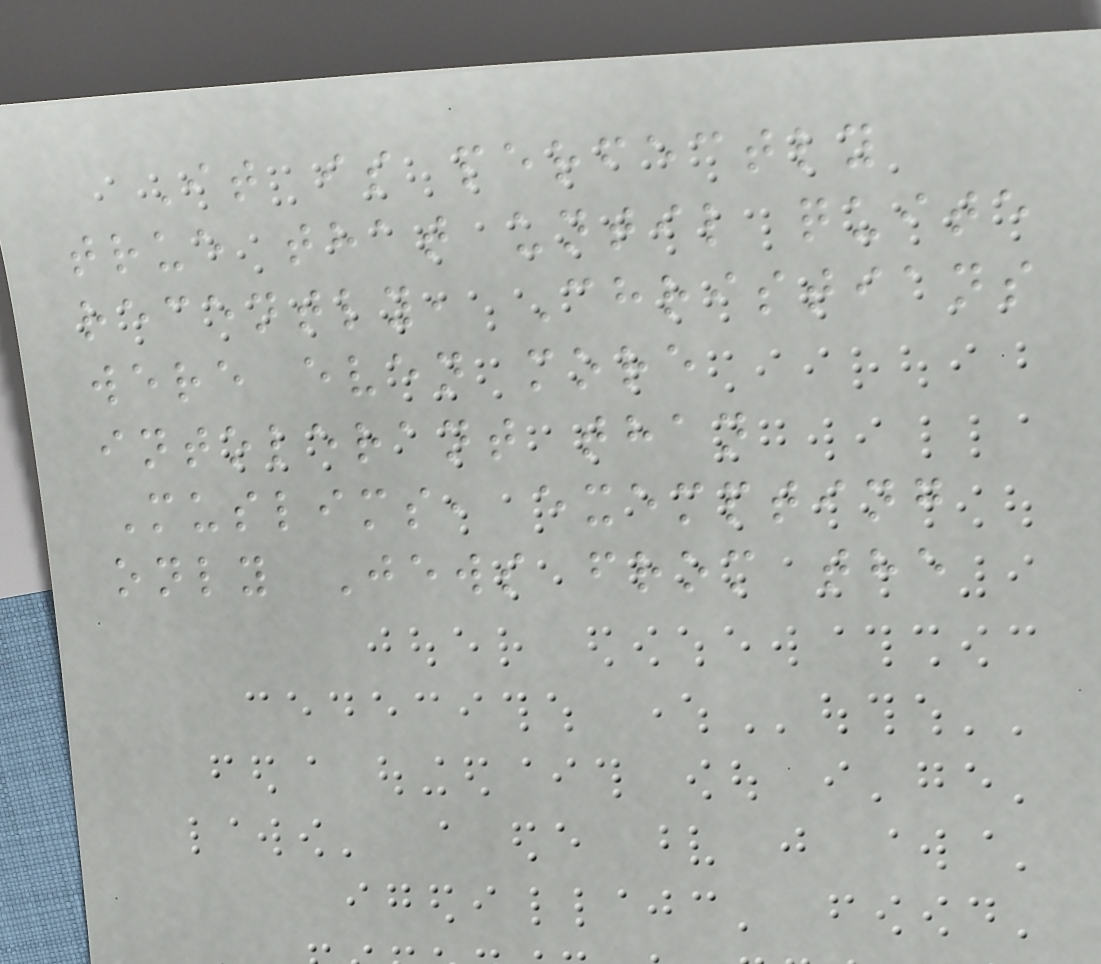It is perfectly
true that until quite
recently, Christians
were even more
intolerant than
Muslims, exempting
only Jews from the
